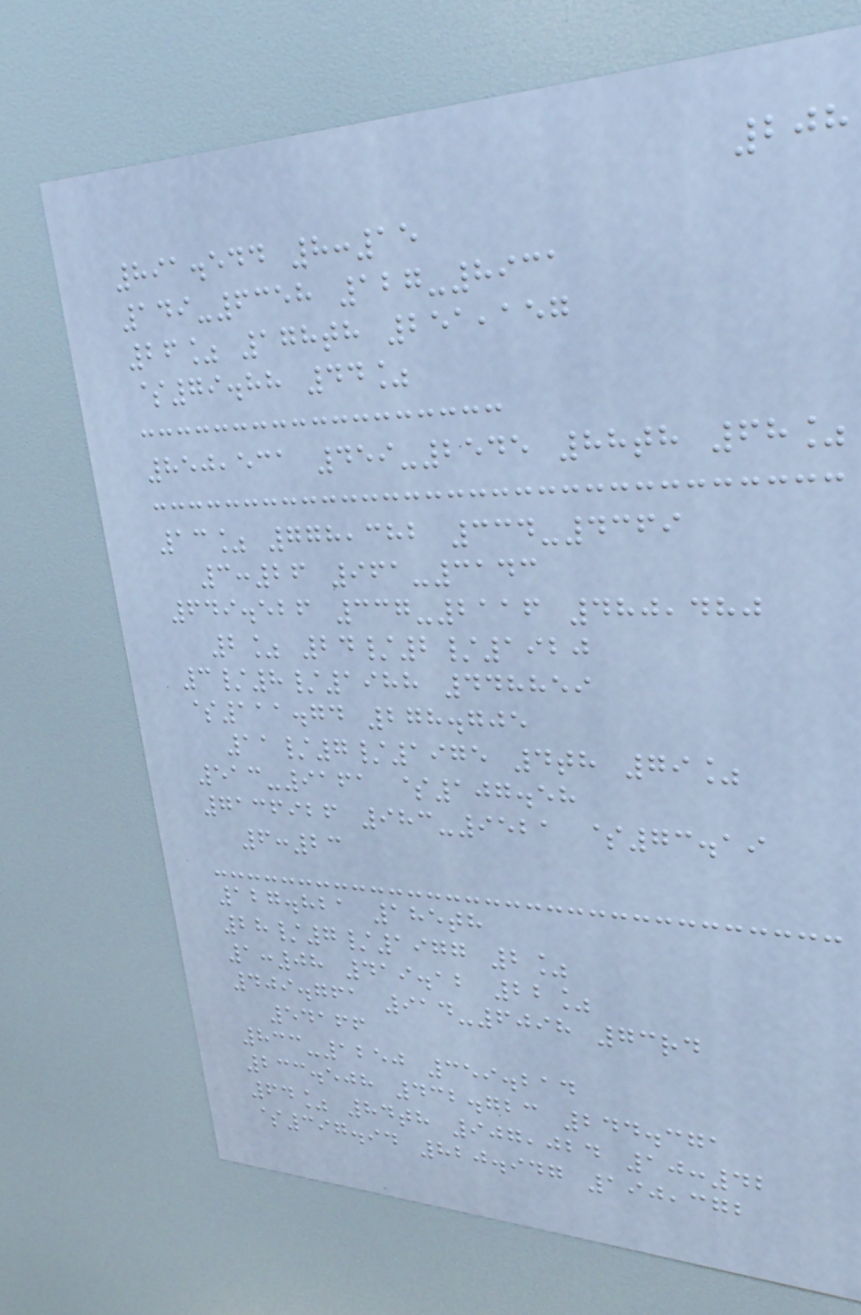208
891.544 8:15
149-6358 127-8931
26% 178th 251,157
$79.88 44%
850,531 459-2545 88th 68%
13% 778,382 334-4369
3:26 961-3143
649.526 337-2116 480,480
2% 24/2/1920
3/8/1988 448859
$111.74 278.705
11/7/1975 4th 79%
513-9161 $107.58
7136926 983-9521 $73.19
6:23
127.821 185th
28/7/1977 2%
1:08 419.12 22%
409.761 914-6098 73rd
54166
833-1250 359.214
233.508 432.723 244.371
64% 84th 907,024 10:42
$397.94 820.947 190,372
